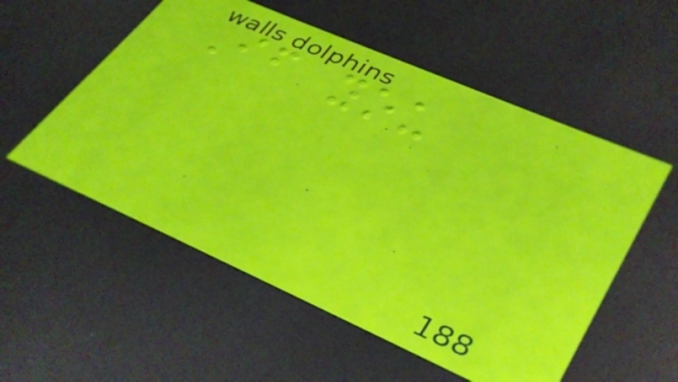If you
